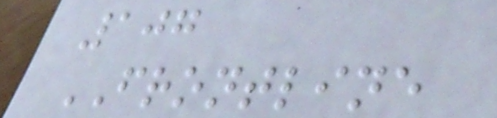107
FRONTLINE
